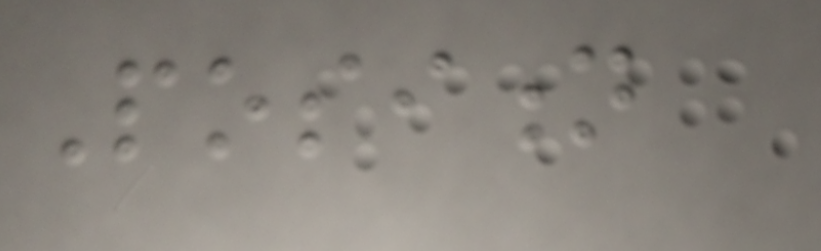Position
